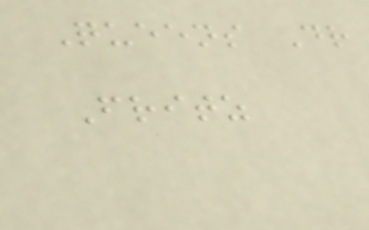Queens Dr
Fritz
